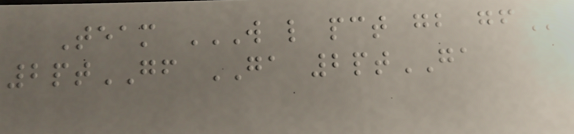Team W L PCT GB GF
2ptGF GA 2ptGA
